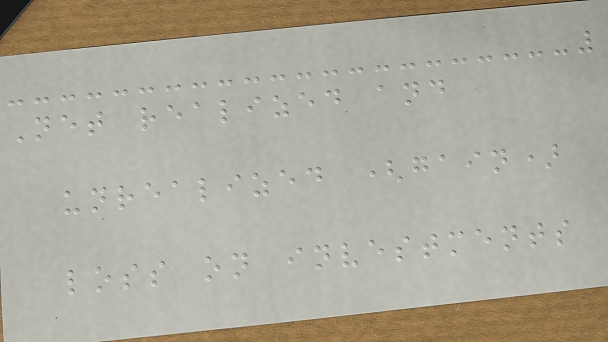Net realized and
unrealized (gain)
loss on investments
